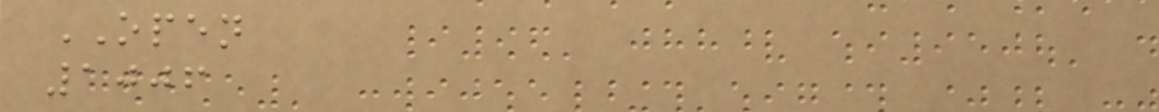OPEN
1006
